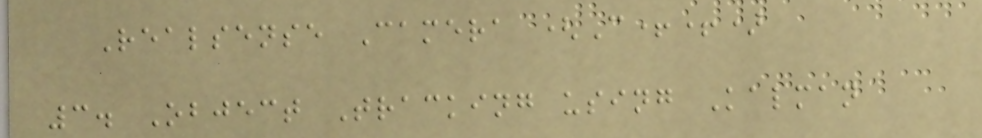Realsense Camera (C++)
3. Object Tracking using Kalman
